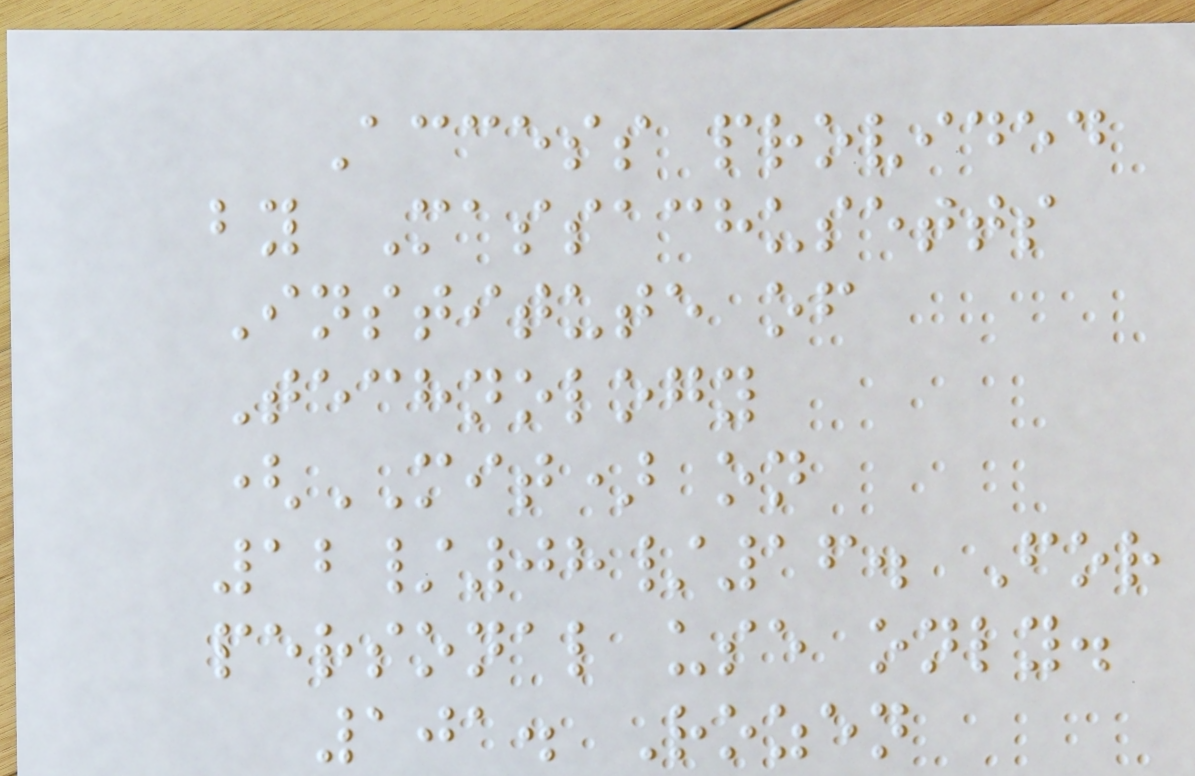Access provided
by Massachusetts
Institute of
Technology
(MIT) on
12/08/16. For
personal use only.
101. Rozen
